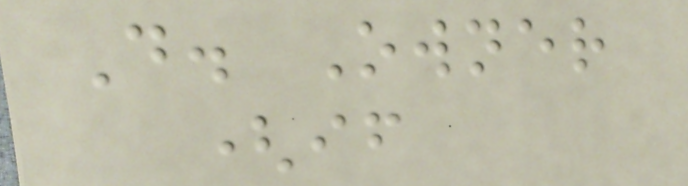D. Owner
(if
